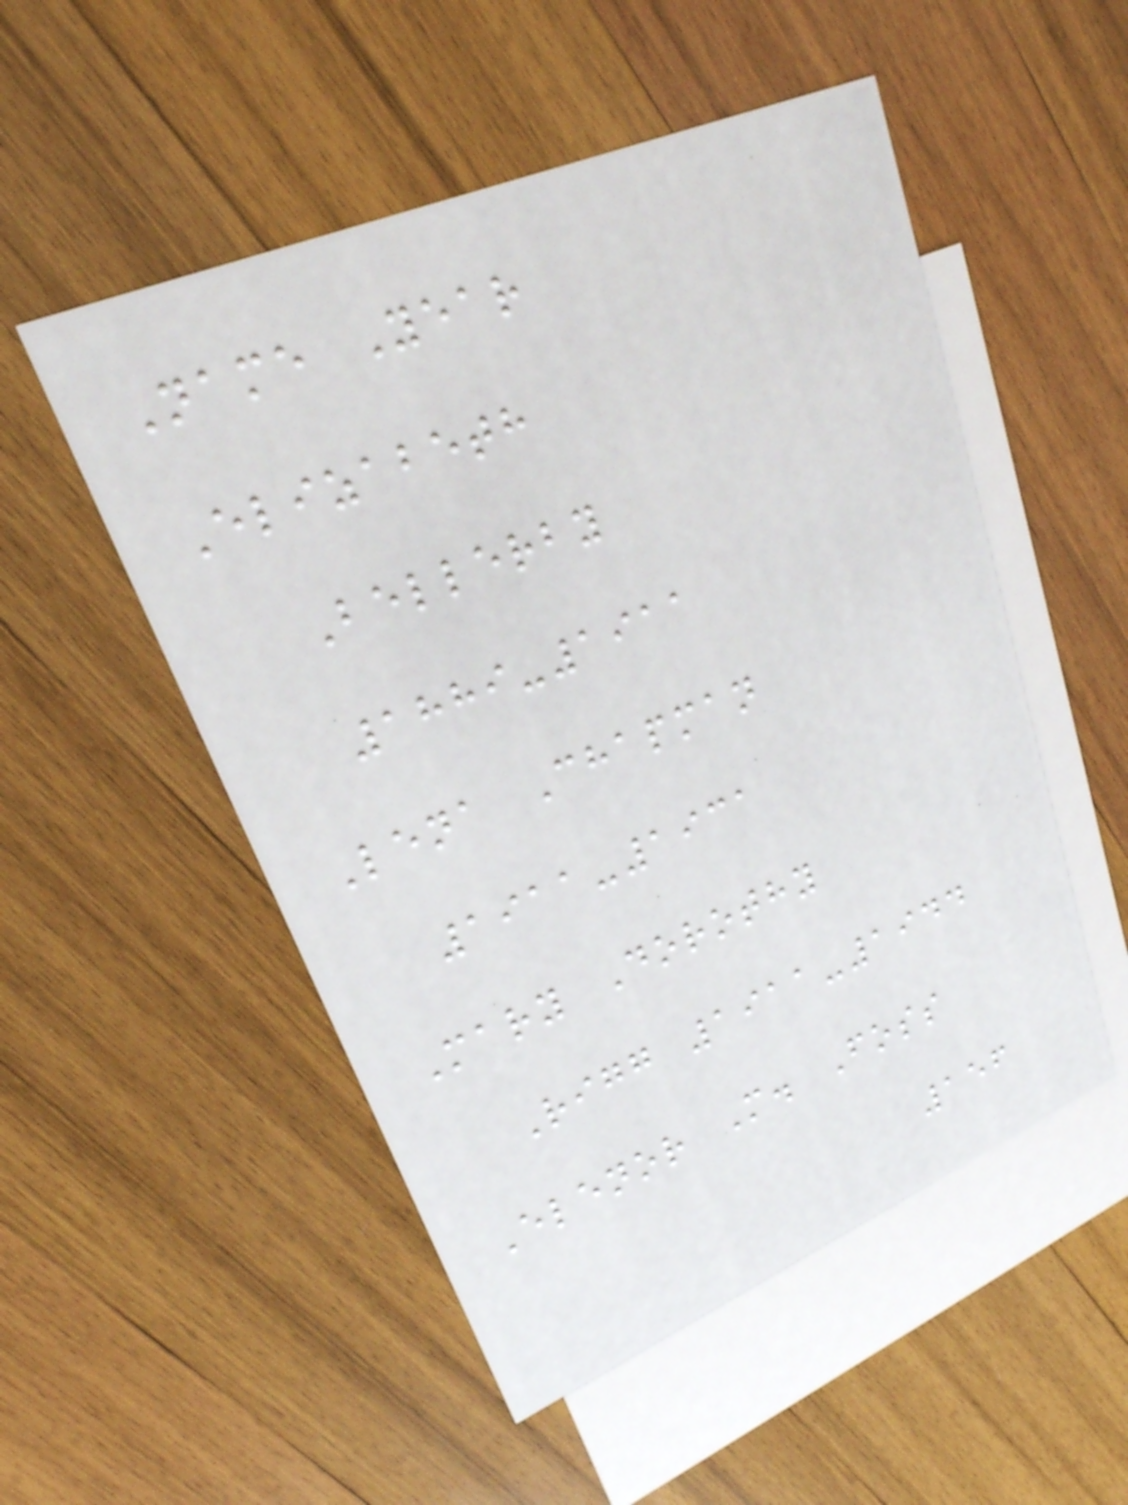Name Year
Elizabeth
Bellerby
1889-1911
Lena Chapman
1911-1931
Mary Dorothy
Rigg 1911-1944
Elenor M. Foss
156
